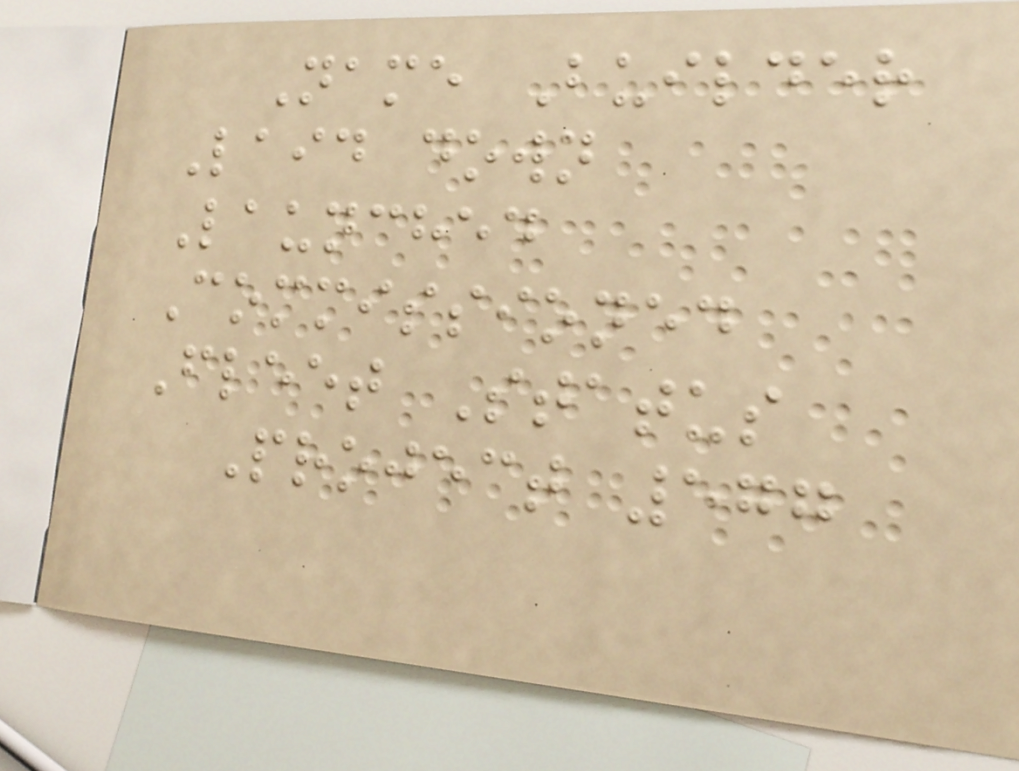Name Builder
Laid down
Launched
Commissioned
Fleet Status
Project 577
